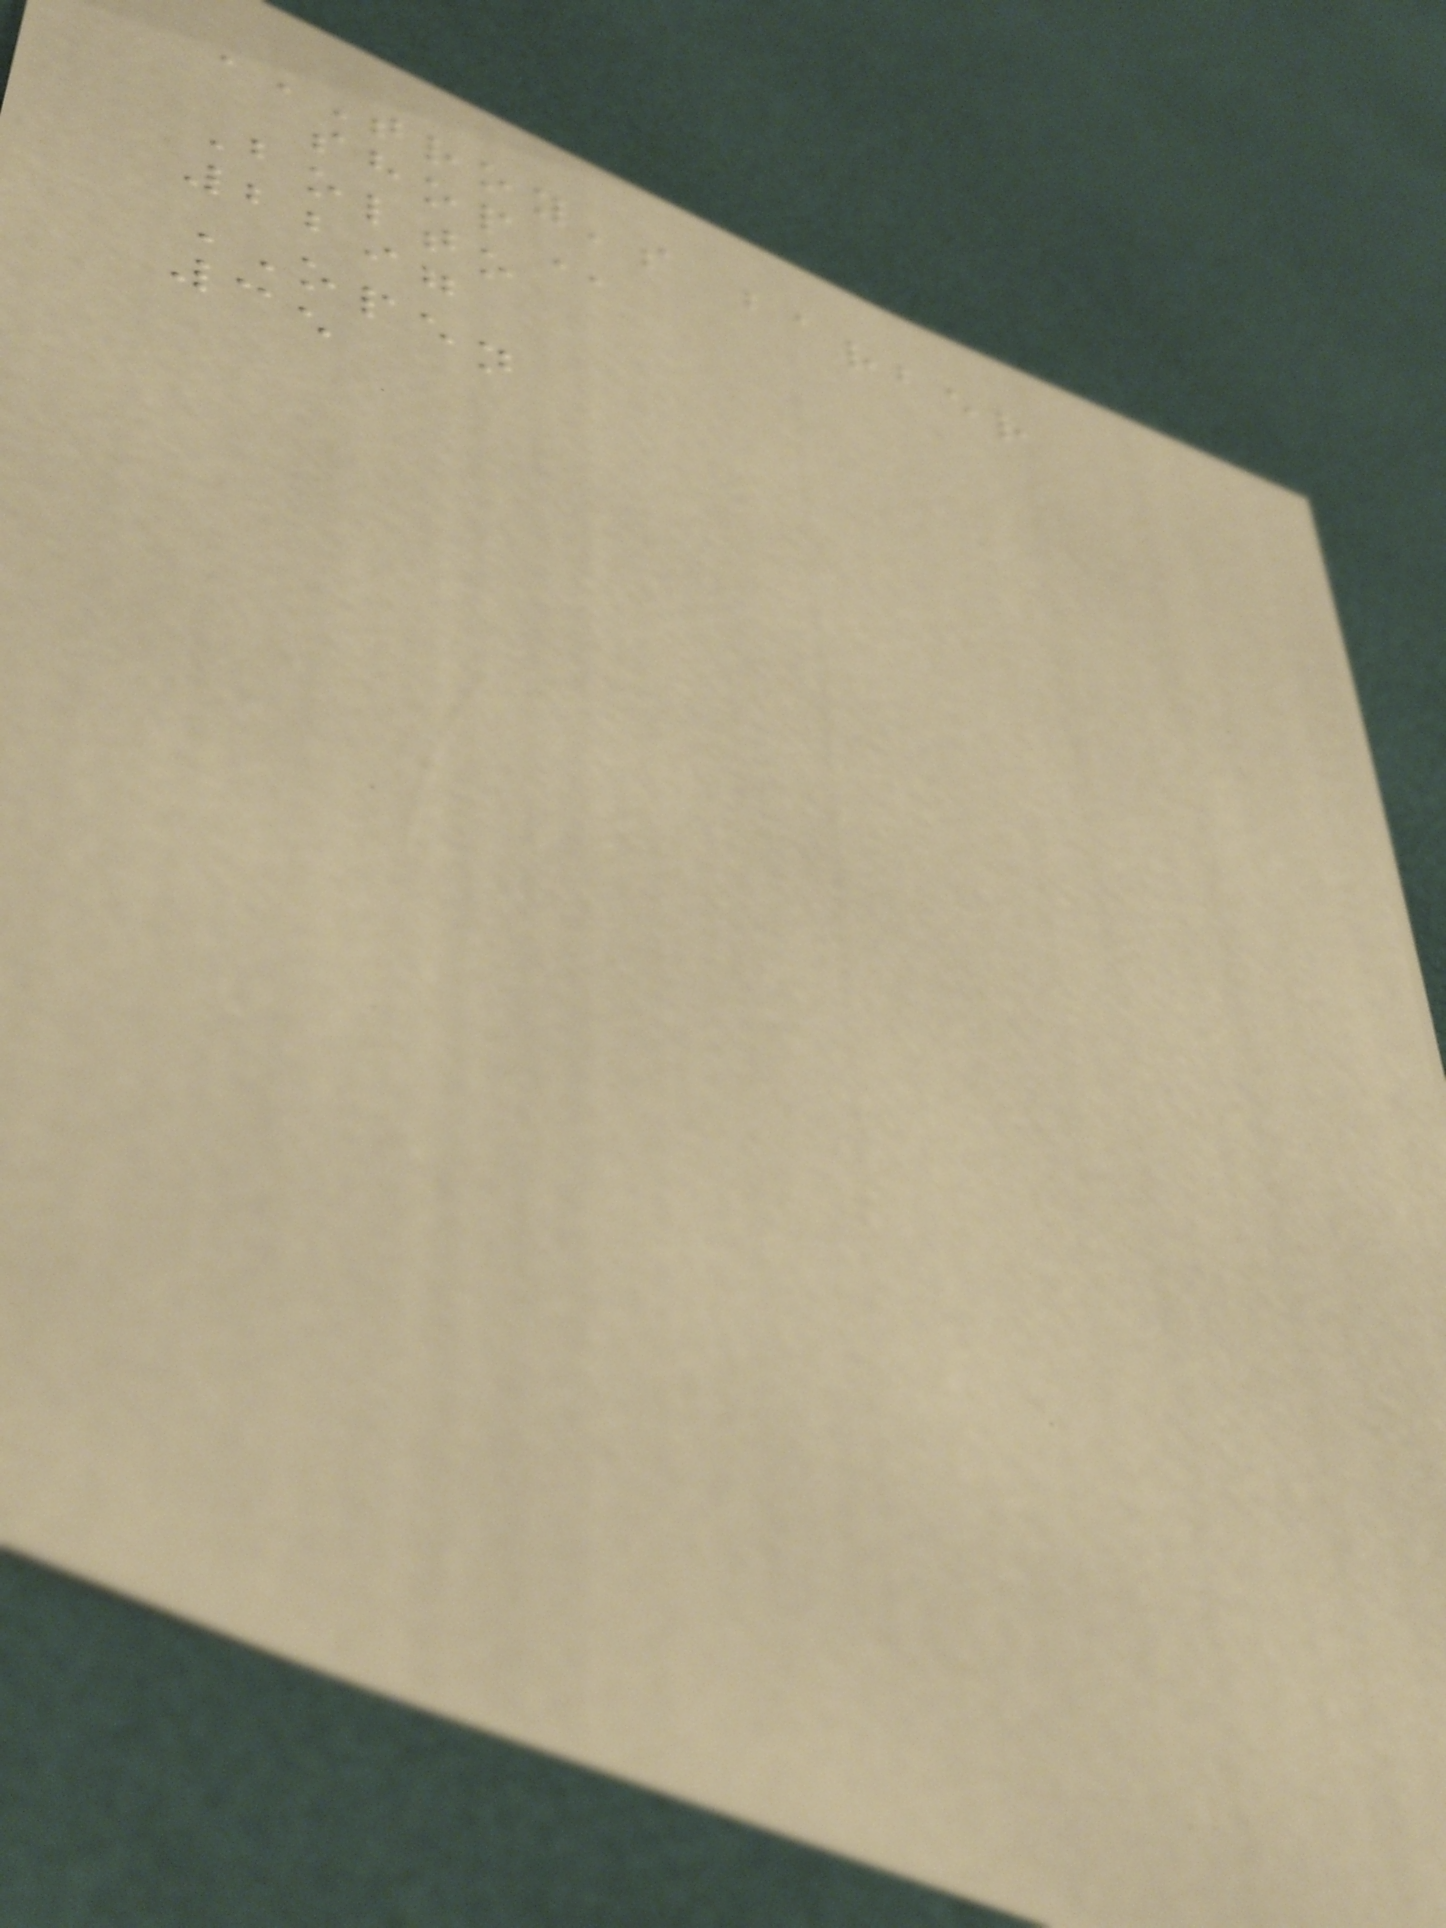TROY'S BARBER
SHOP
Bolto
2297
OPEN
35
